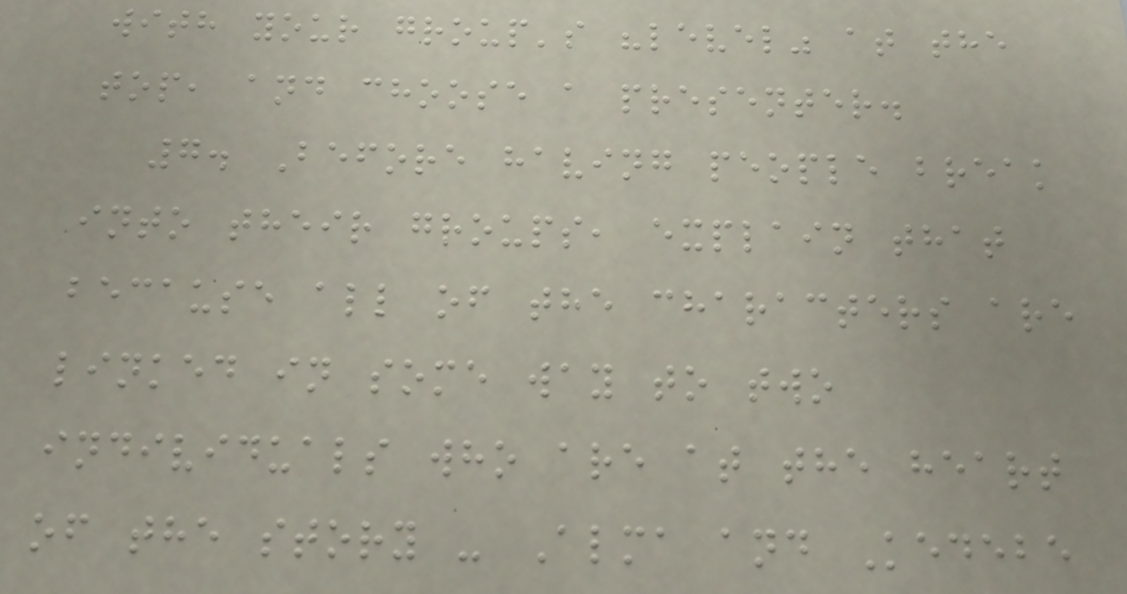with your group's "level" at the
top, and choose a presenter.
7. Before having people break
into their groups, explain that
because all of the characters are
linked in some way to two
individuals who are at the heart
of the story - Alma and Kedebe
